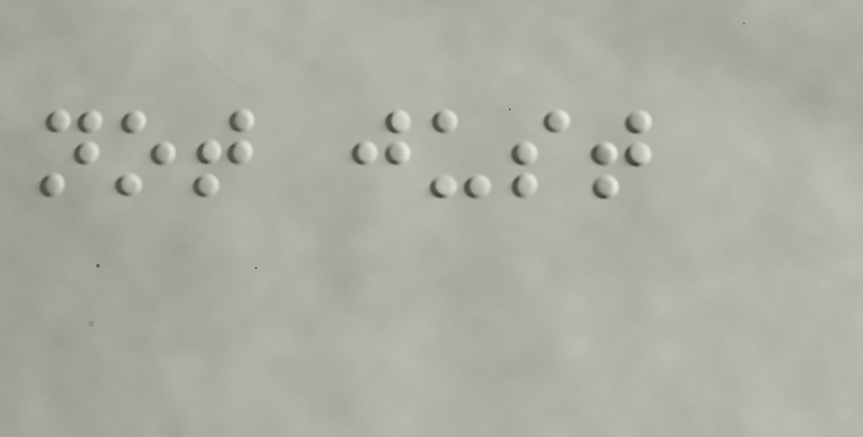not just
